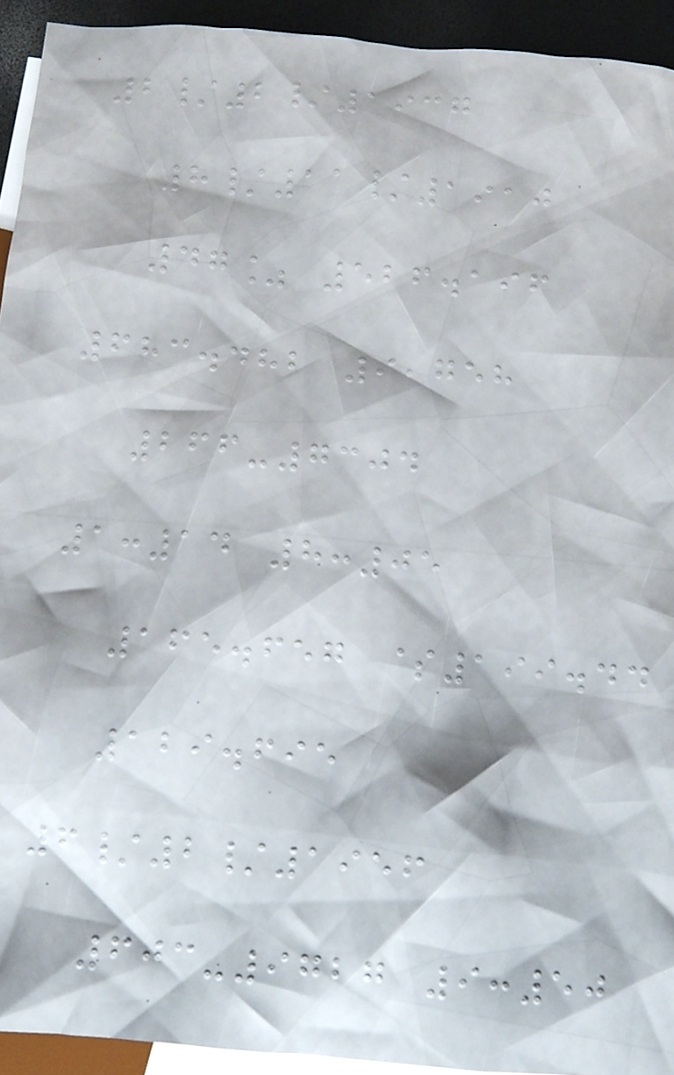2/2/1937
8/11/1910
47% 526.196
683.482 9,758
266-7304
1:14 8:05
165.657 $199.44
129.695
6/2/1956
603-9727 9:50
